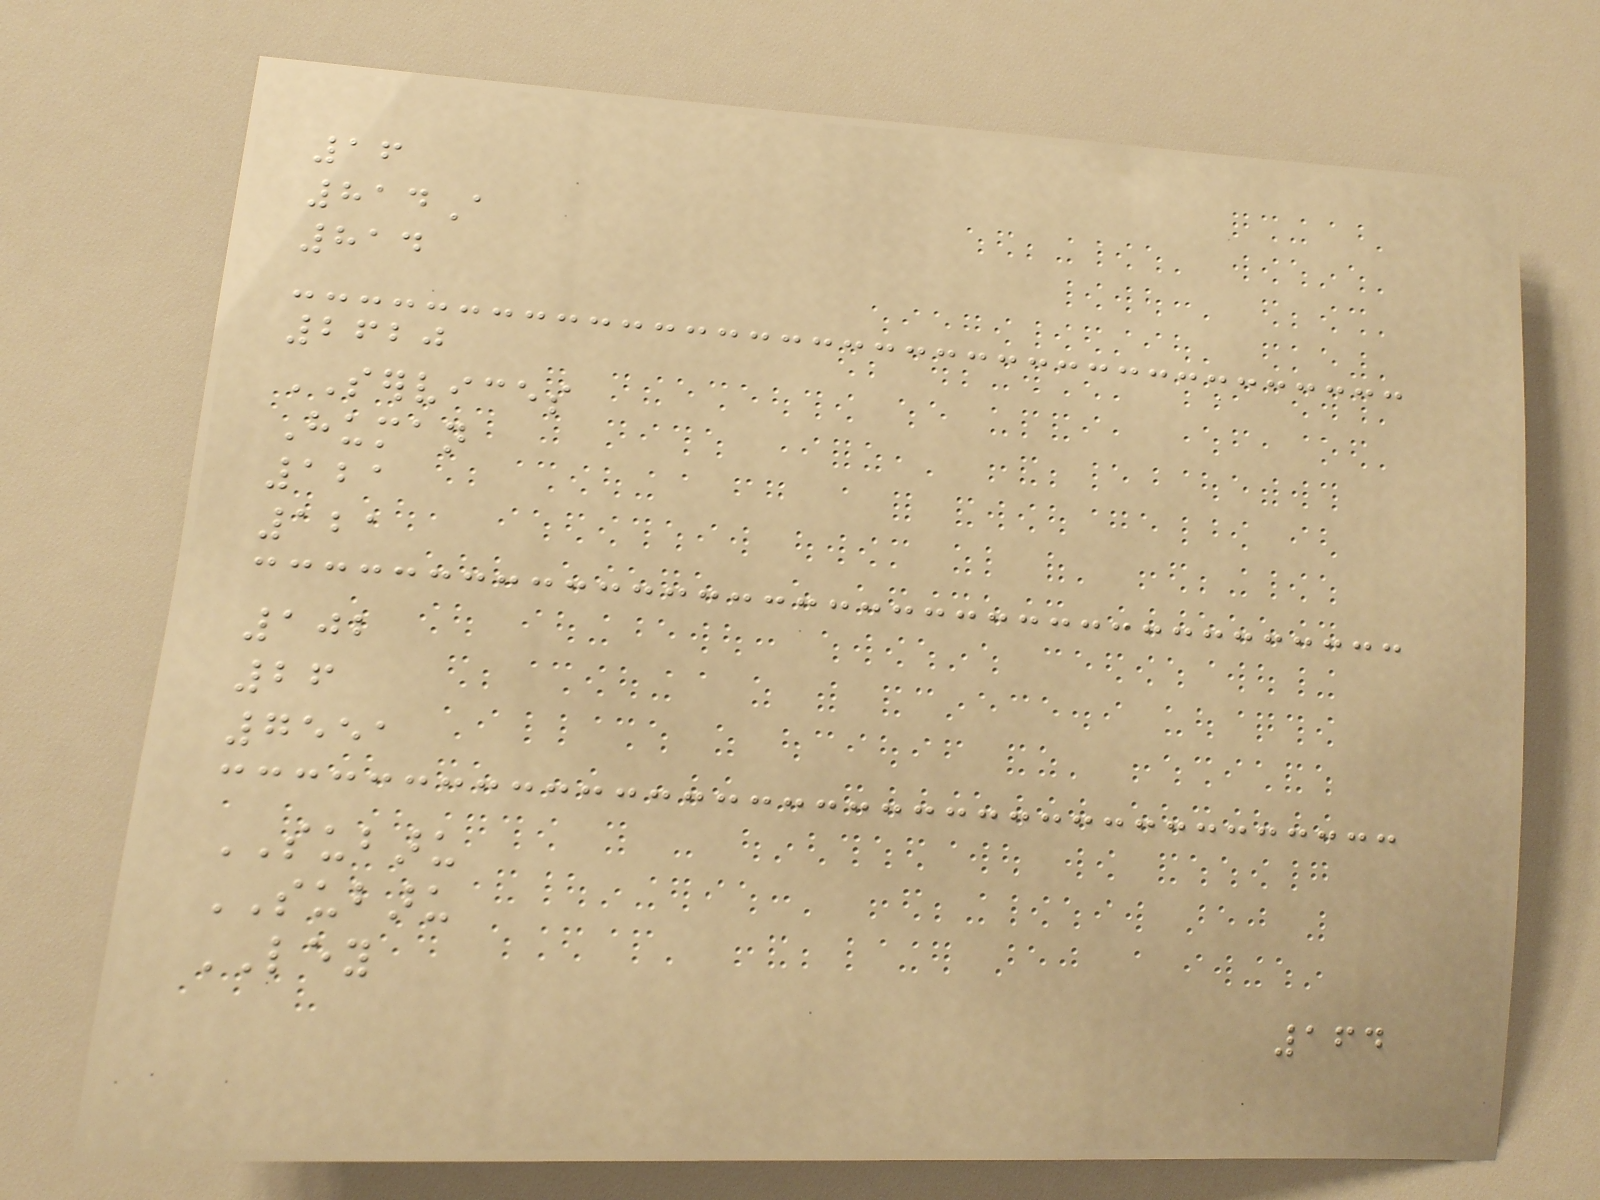16
814A
814
2620
SERVICES
Human
121
121
102
26
7551
SUBARU
SUBARU
LEY
164
